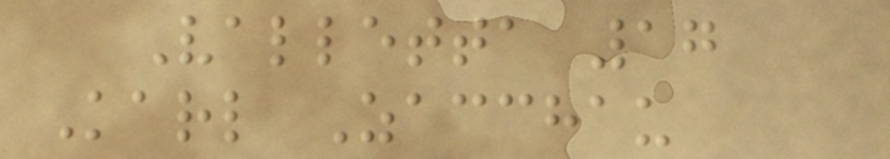Valletta 17
Karl Zacchau
